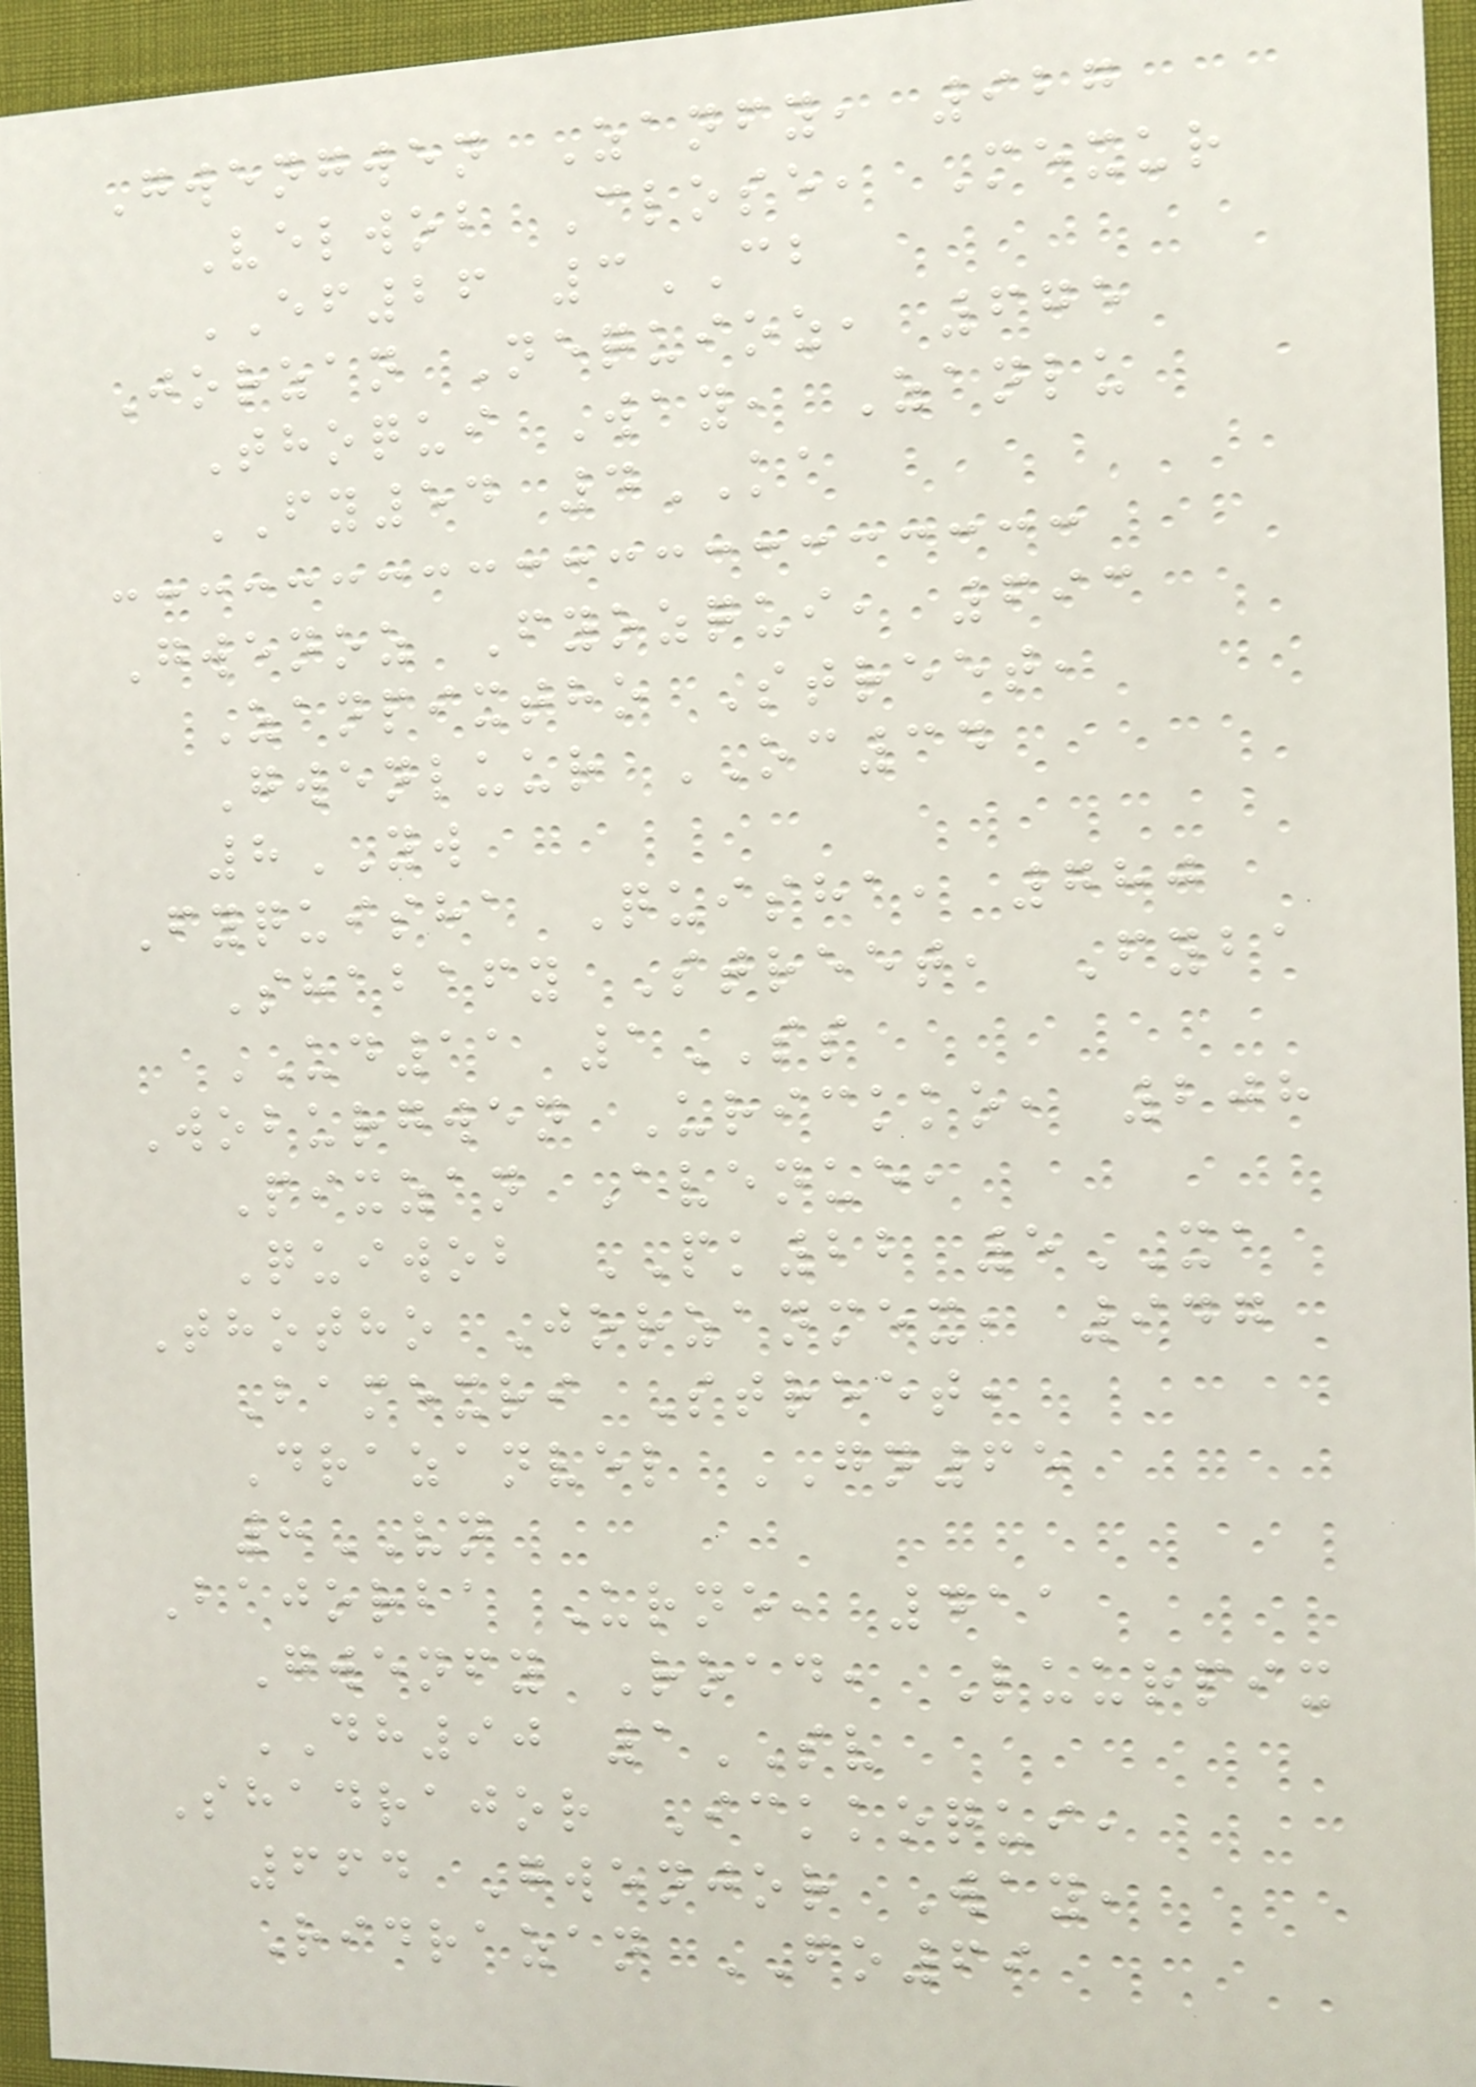Gwengwen Zanfy, 927
Velwob Close, Mexur
EF26 3CB
Jorzan Nequioz, 675
Thoqui Way, Zanlu
FY54 4KA
Gwenoz Fyozqui, 693
Zanpixtho Street,
Gwenluur OC34
8YW
Fyquisha Quisha, 780
Shabafy Street, Fyba
UD11 1SS
Woburgwen Urickko, 208
Pixzan Avenue,
Quiwob PK22 5XA
Thotho Jorzanmex, 947
Bamexri Street,
Drazanvel GN65
8VN
Bajorba Urne, 411
Gwenfy Road, Luurpix
DH90 1SV
Shadrajor Ickkoqui,
664 Gwenjor Way,
Ridrazan FO69
